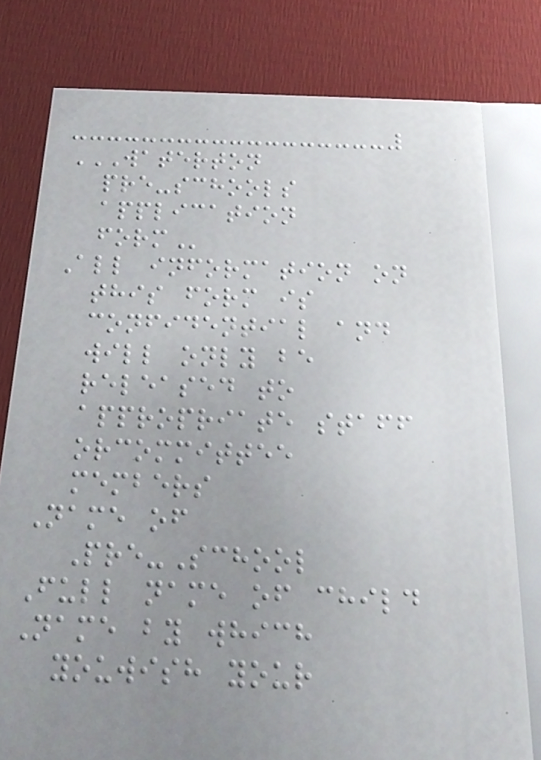WATERTON
PRE-SCHOOLS
APPLICATION
FORM
All information on
this form is
confidential and
will only be
released to
appropriate staff
orcommittee
members
Name of
Pre-School
Full name of child
Name by which
youwish your
